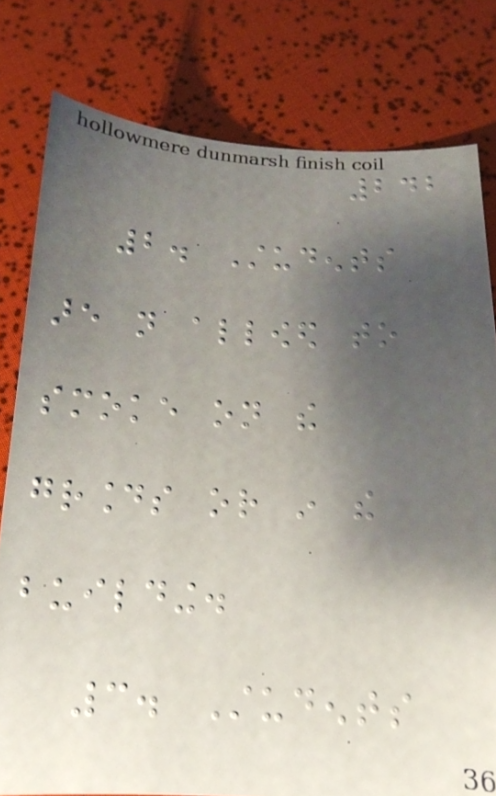242
2. Students
are not allowed to
smoke on the
grounds or in the
building.
3. Students
